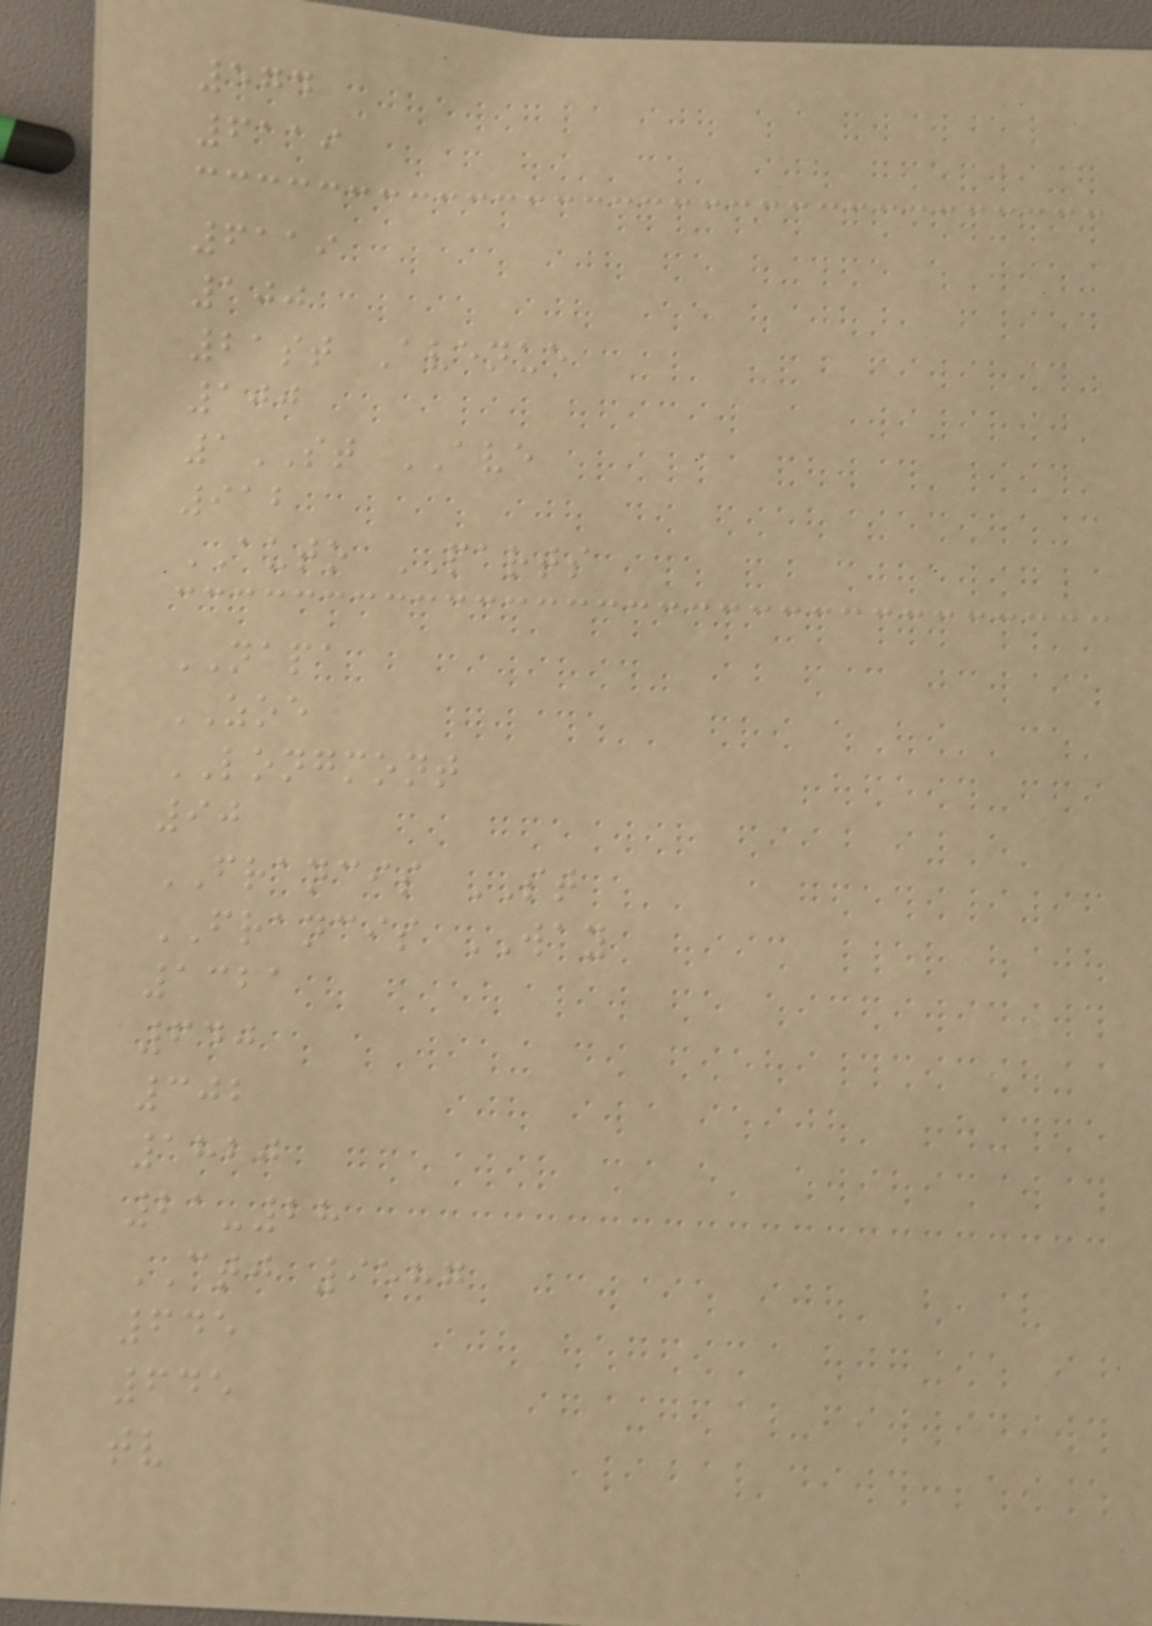574
6119
6119
100
21st Avenue
100
1ST AVE
912
AUTO PARTS
NAPA
ZOE
LONGMONT
90
FRANCIS ST
FRANCIS WAY
1321
640
302
1820
21-28
CTJ 9587
645
645
tv
